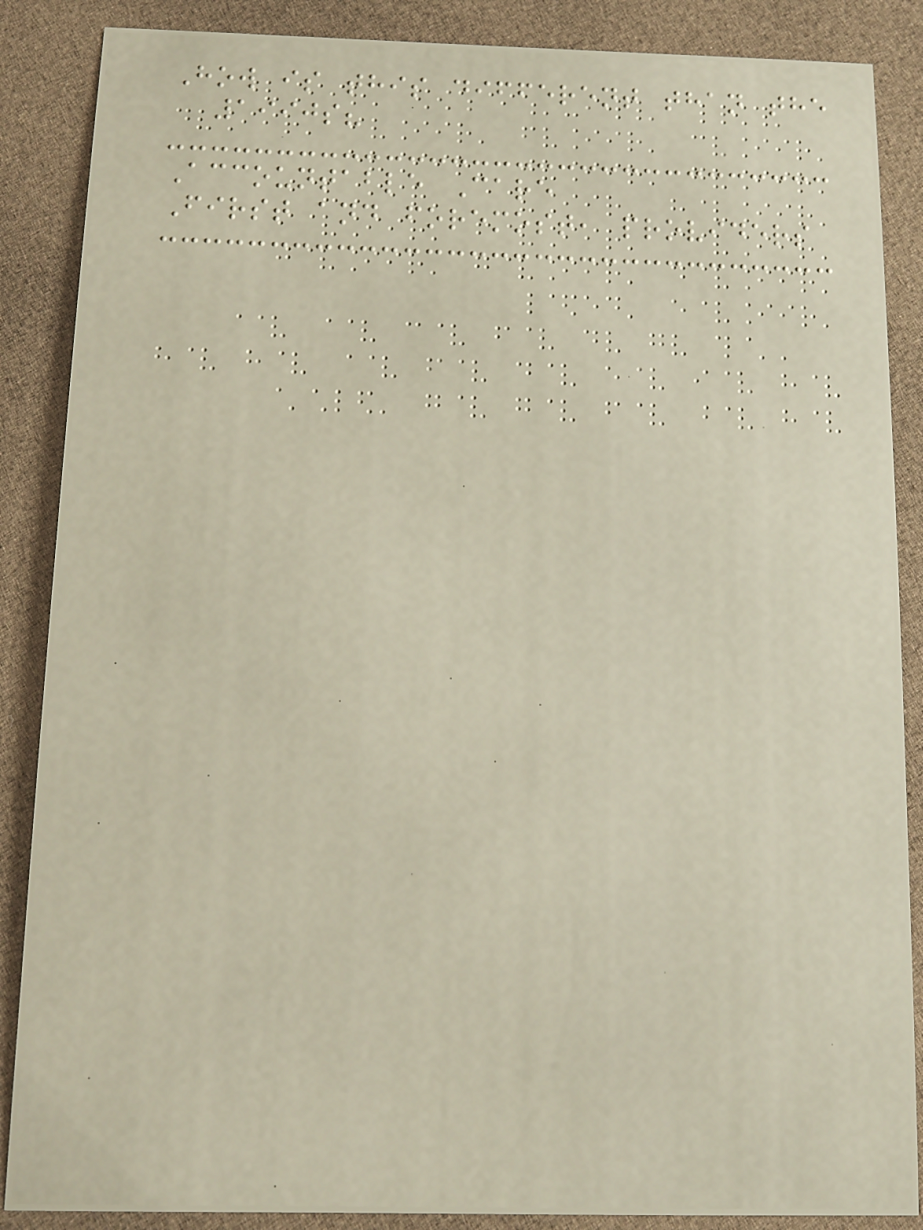How is this different than the
1990s?
Accountable Care
First and foremost, providers
